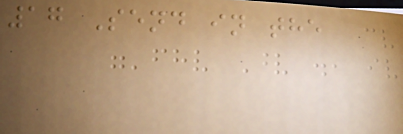17 Send in the
